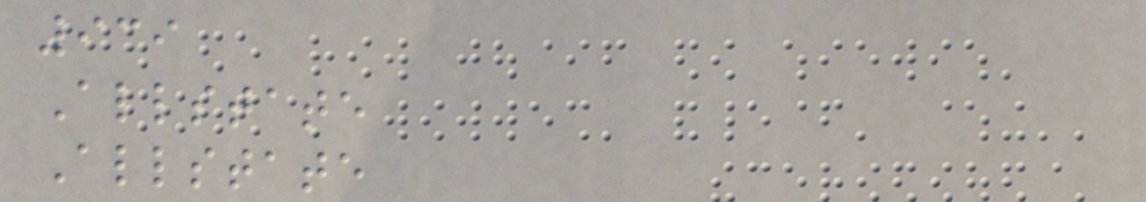939
Allstate
Allstate
